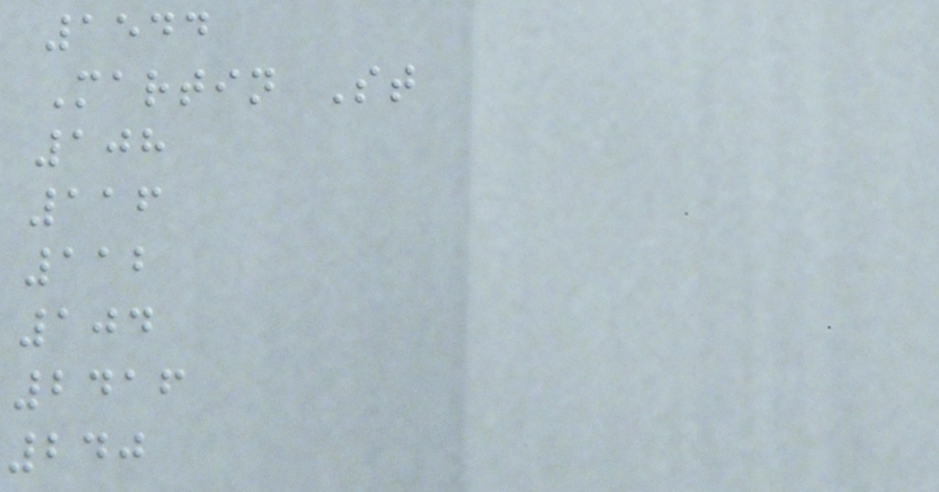1544
Martin St
108
116
112
104
2416
240
